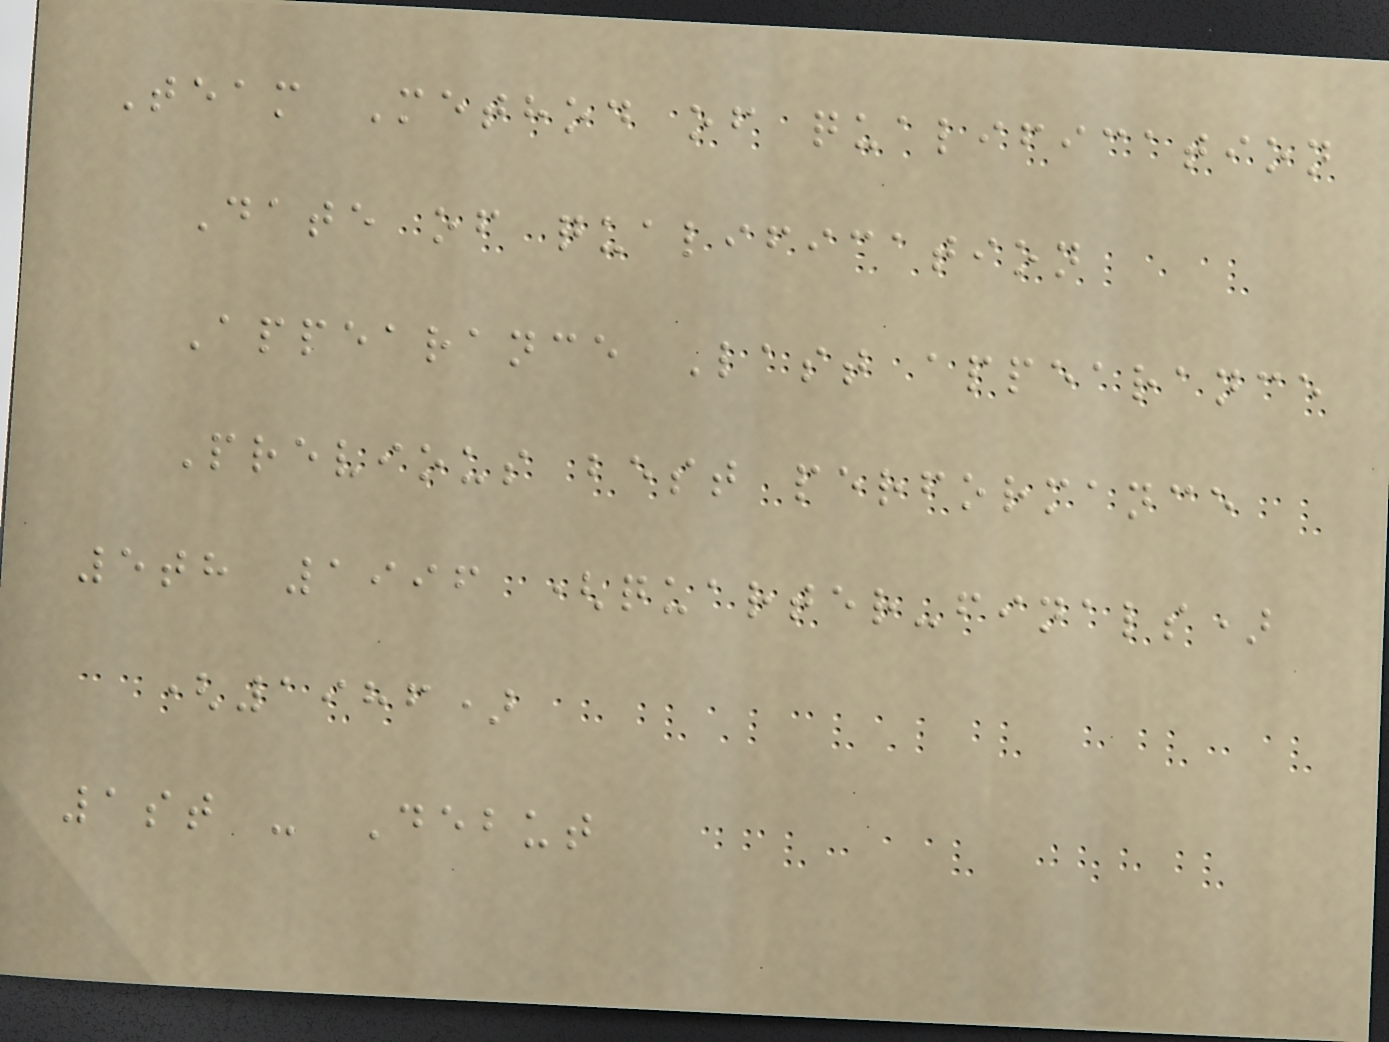Team Method of qualification
Date of qualification
Appearance Last appearance
Previous best performance
5th 1996 (quarter-finals)
(1986)
1st - Debut
